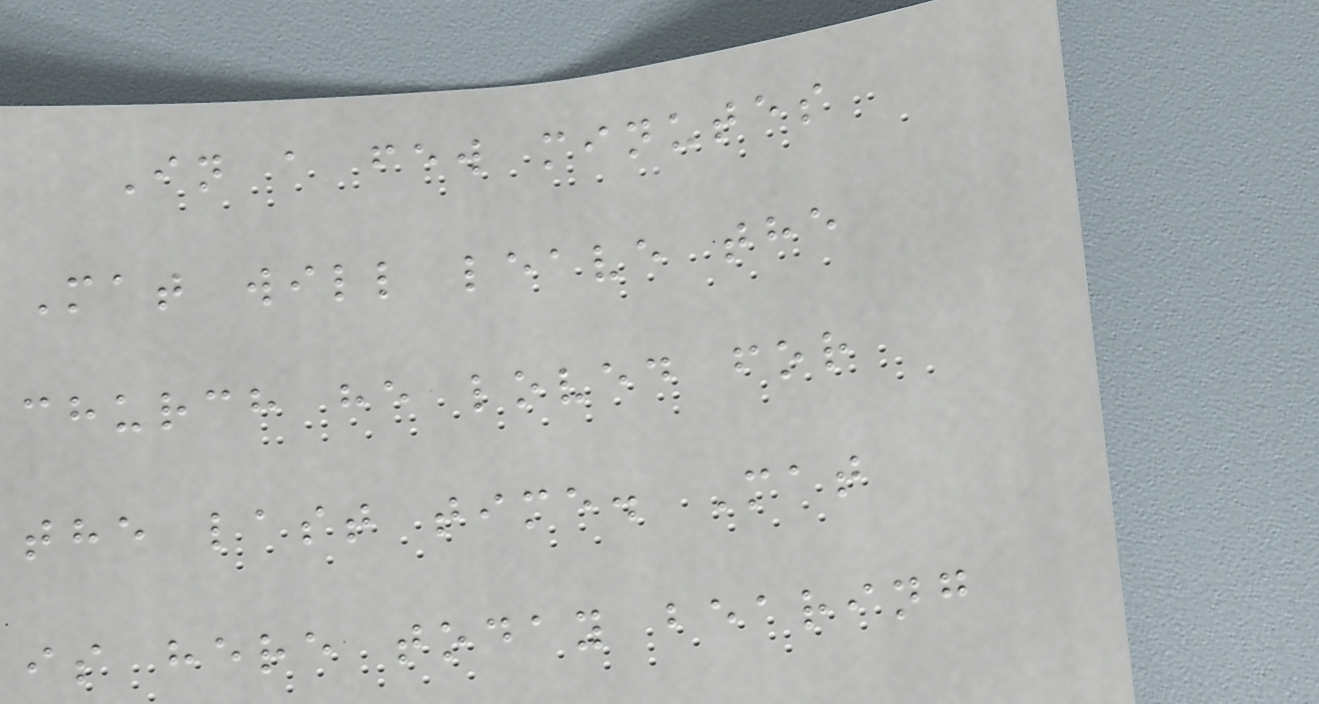In a few minutes
Mat will leave the
church he loved for
the last time. Mat
is here today bearing
